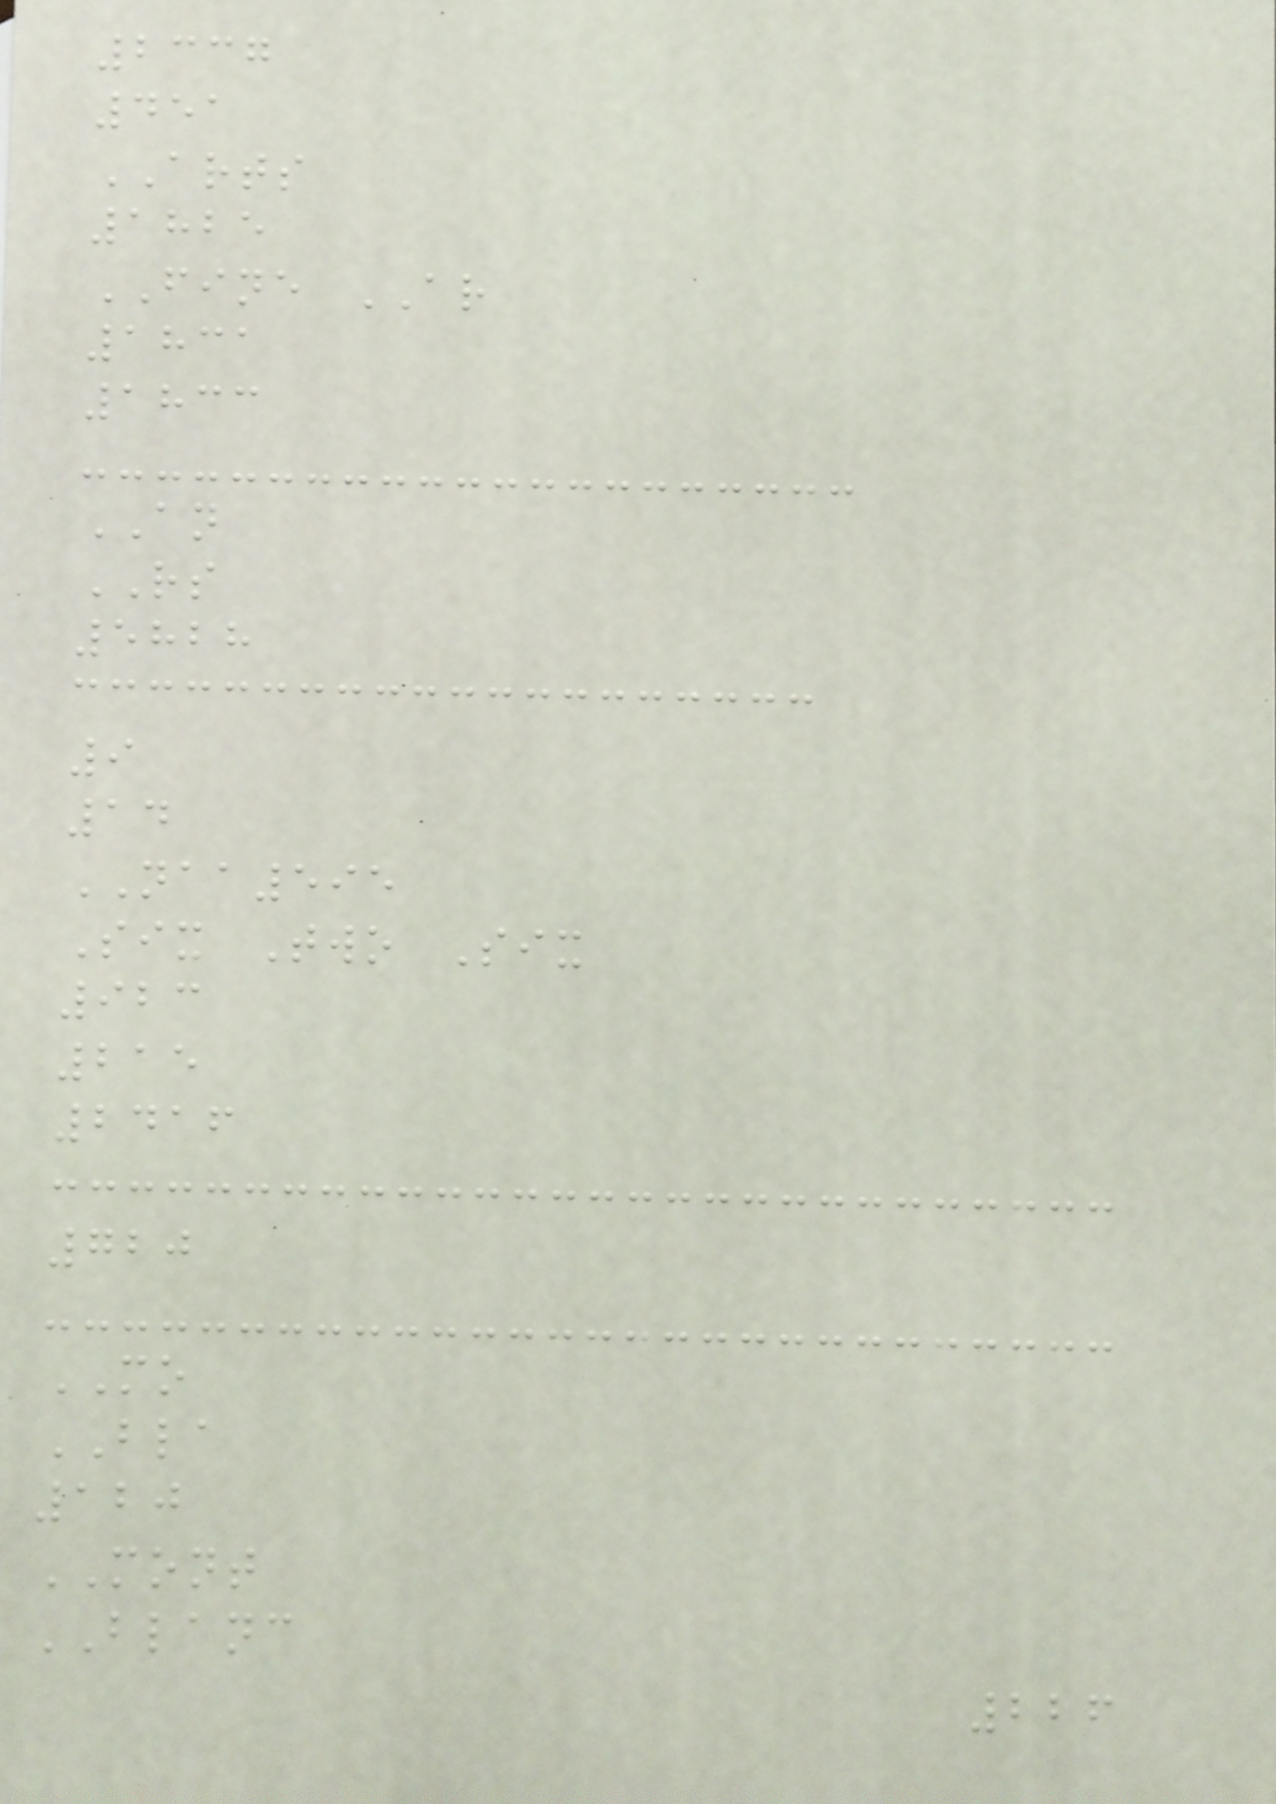2337
451
ARTS
1825
FINE AR
1831
1833
AN
RS
5828
9
14
NAA595
Six Two Six
923
215
2416
720
MO
BLA
120
MONT
BLANC
226
